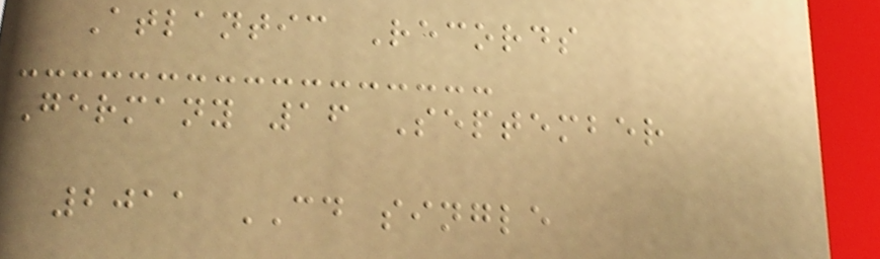Atlantic Records
Germany 16 September
2011 CD single
